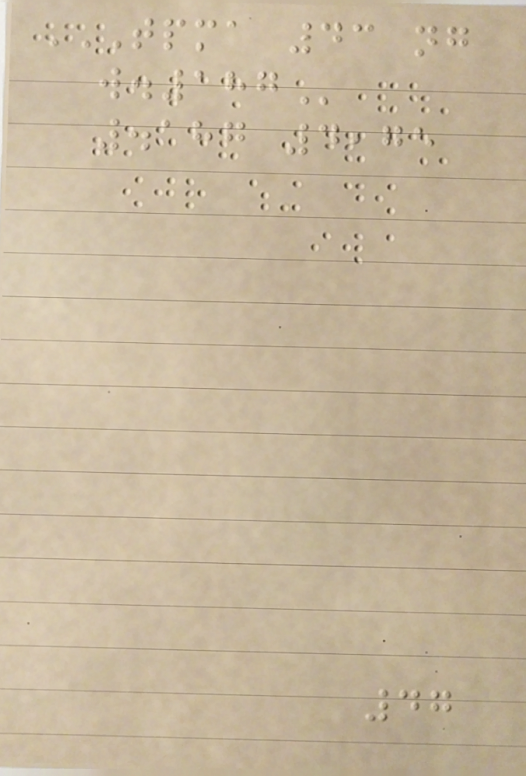TPMA 43 NG
W.187
.187 4,75
47
